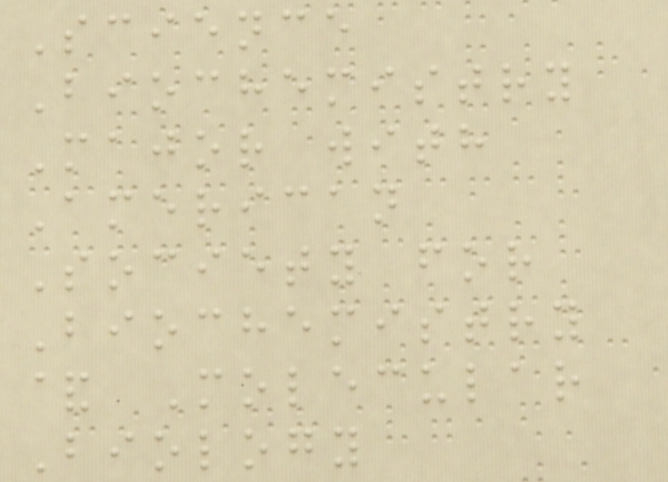Science
Biochemistry
Major with
American
Society for
Biochemistry
& Molecular
Biology
